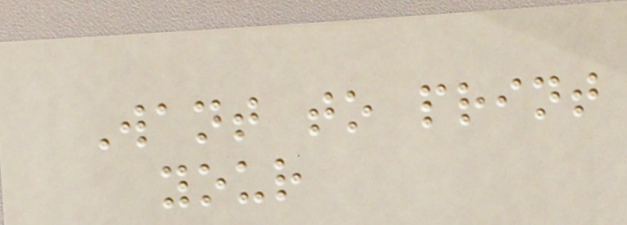Want to print
your
